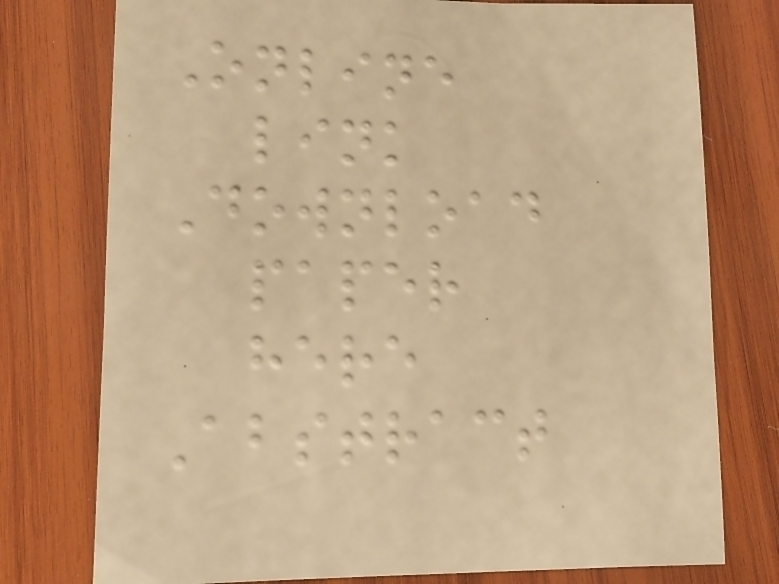Online
link
Download
paper
here
Abstract
